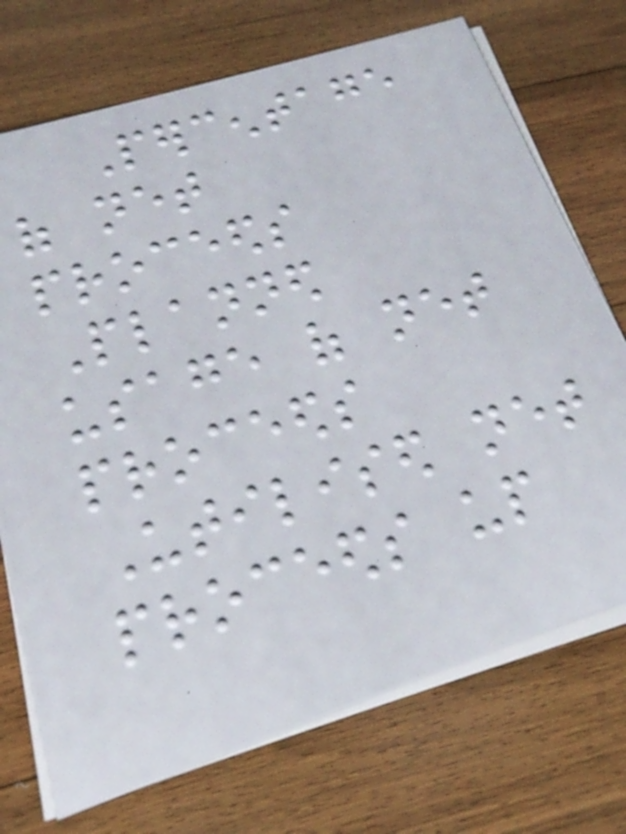Percentage
of net
proceeds
Planned
usage of net
proceeds
Utilised net
proceeds up
